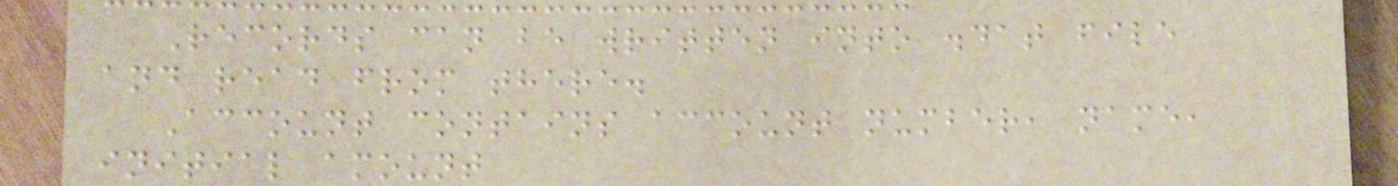Records can be written into .dat file
and read from there.
Account contains account number, name,
initial amount
